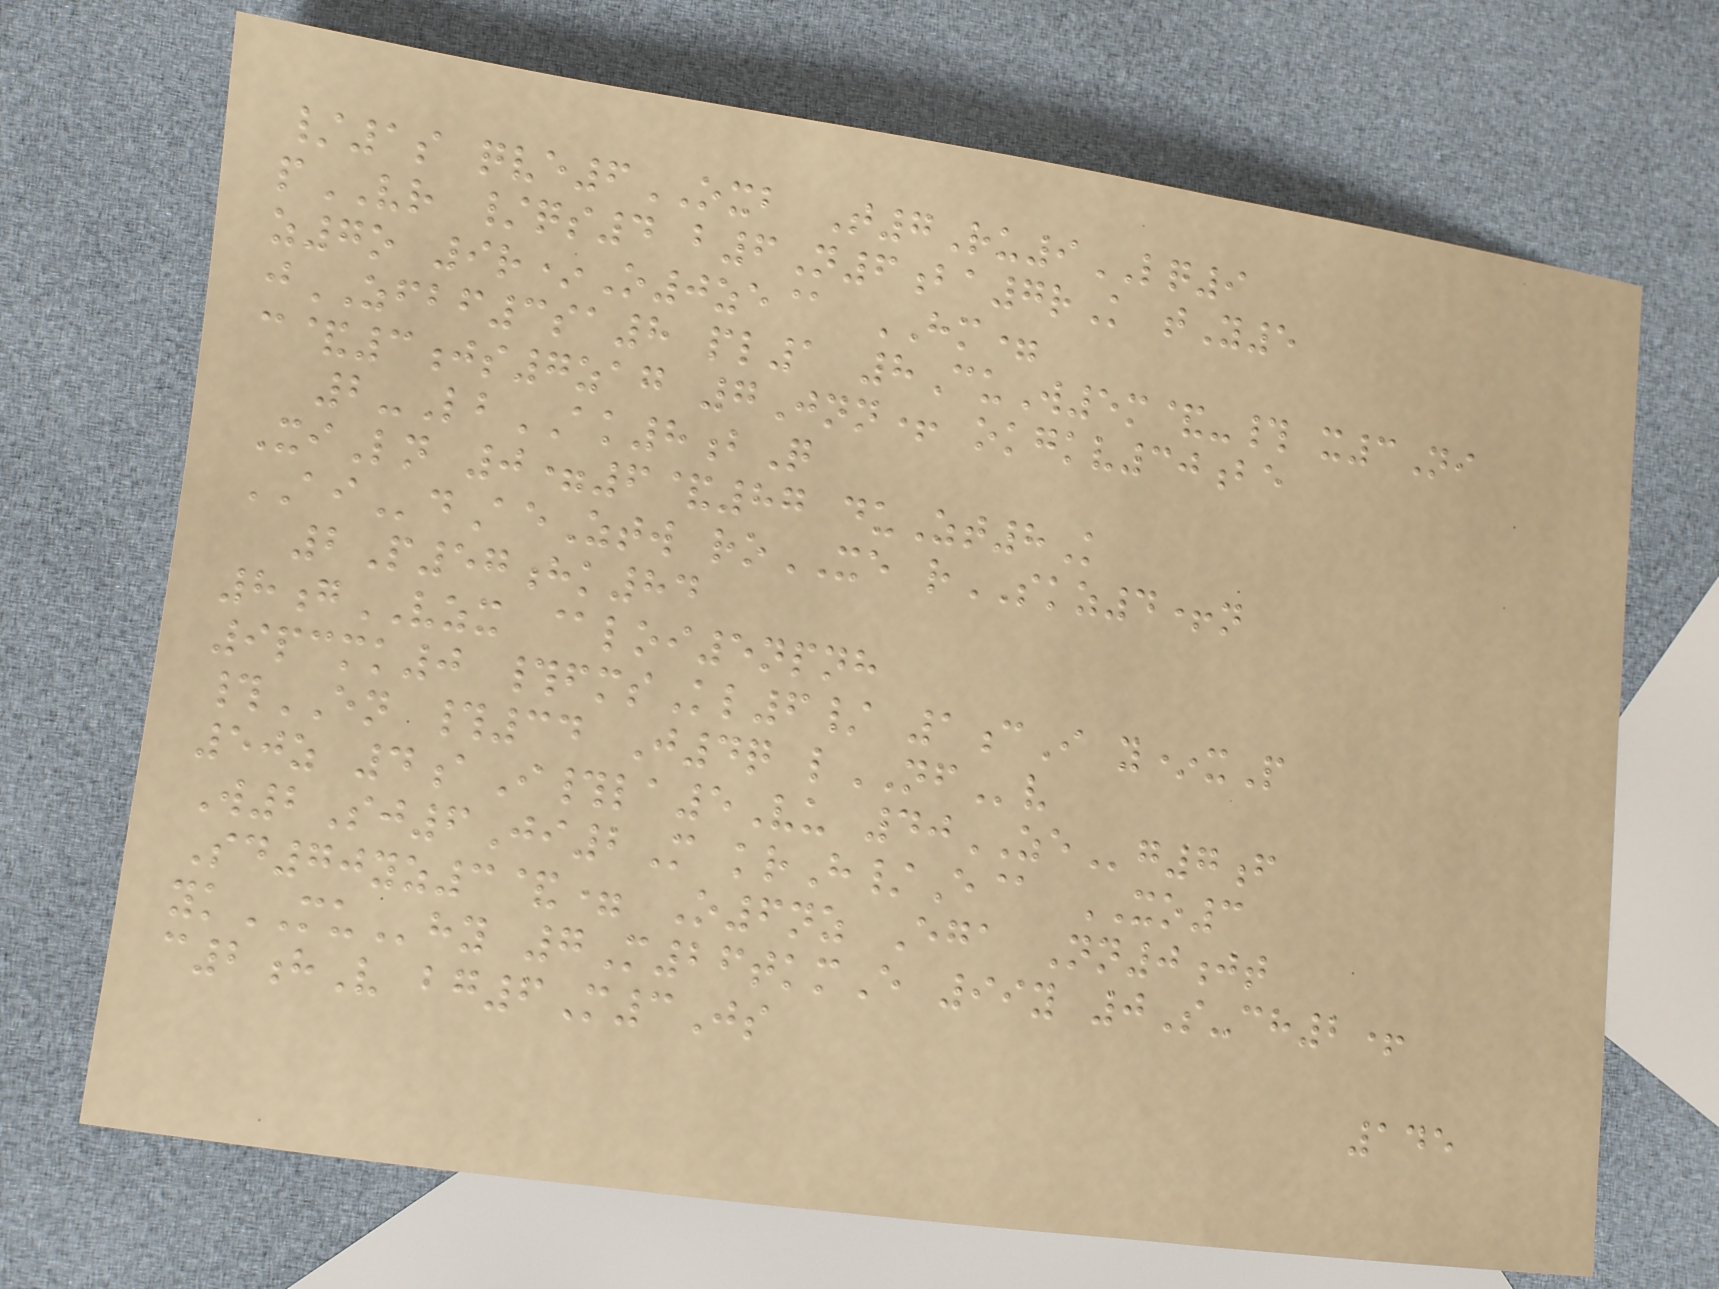/1s qve6OXB T7Ru9LQ9
pVR /qs4 b6N6ba7rK tY5
z7o 9r*O0ze@ HM=
jZFBF3sa8 pl1 8CuW5m&-# x3Ni
c&3js7zag 7Jnn+ okgkv30be
2-LbAK8bQ
XiLn 0=6&87 duZt8K
AIdAeZtw roXE rSKZ4+n
2P57hk84
8gVZX @loi5npnh
9pcmk0 #fmsKl6/ 1cI y*xP
#EN #34 J4q lNFv
50z 4aI#la5Vu 40ZEg7f
W2Sj6Ji2M krH/E@ XO3
Sd70yz3&= O6nz Ega Nn0jt
ykMUhy 7M26tkmE 99y 0S-ch2+
c2hV bg6M3Js
145
